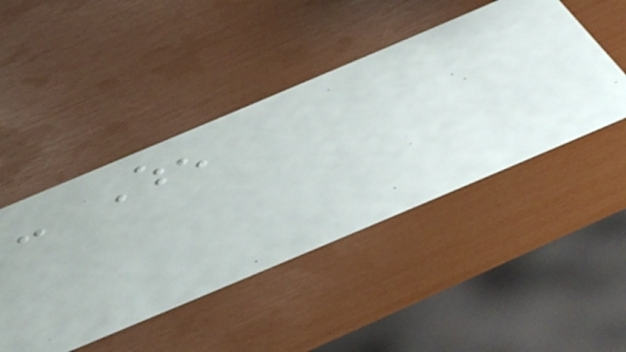- When
